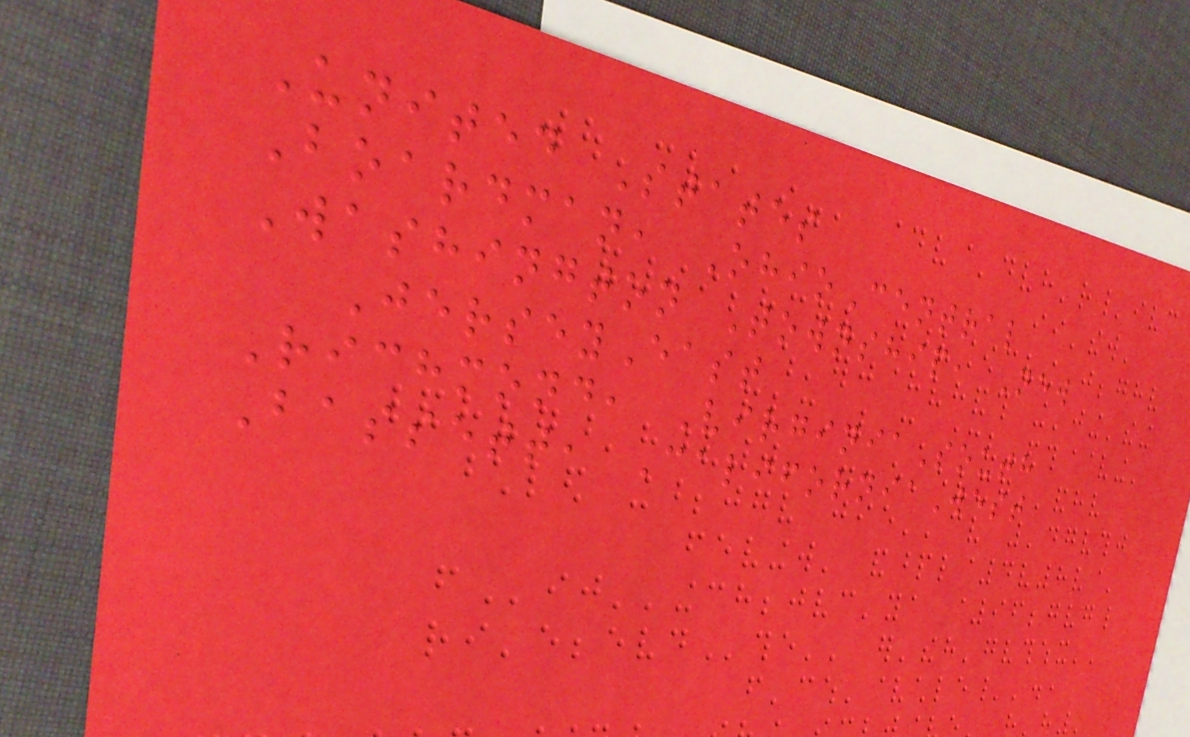United States
Boardman, OhioCentral
Washington Township, New
JerseyEast
Richmond, VirginiaSouth
Bassett, CaliforniaWest
